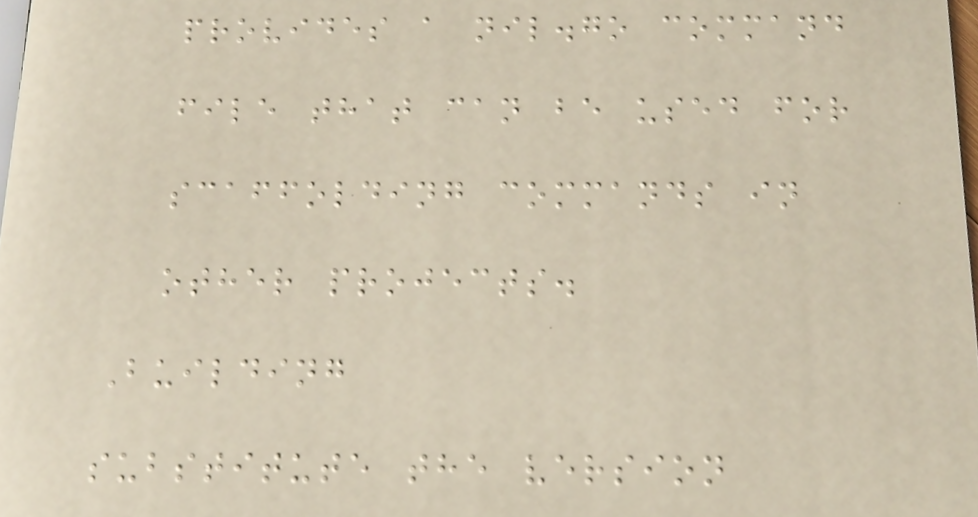provides a nil.go command
file that can be used for
scaffolding commands in
other projects.
Building
substitute the version
